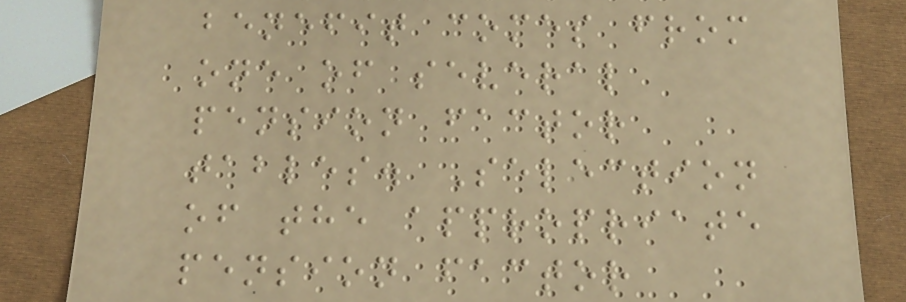benefit comes from
one of several
pension factor
tables. Selection
of the appropriate
pension factor
